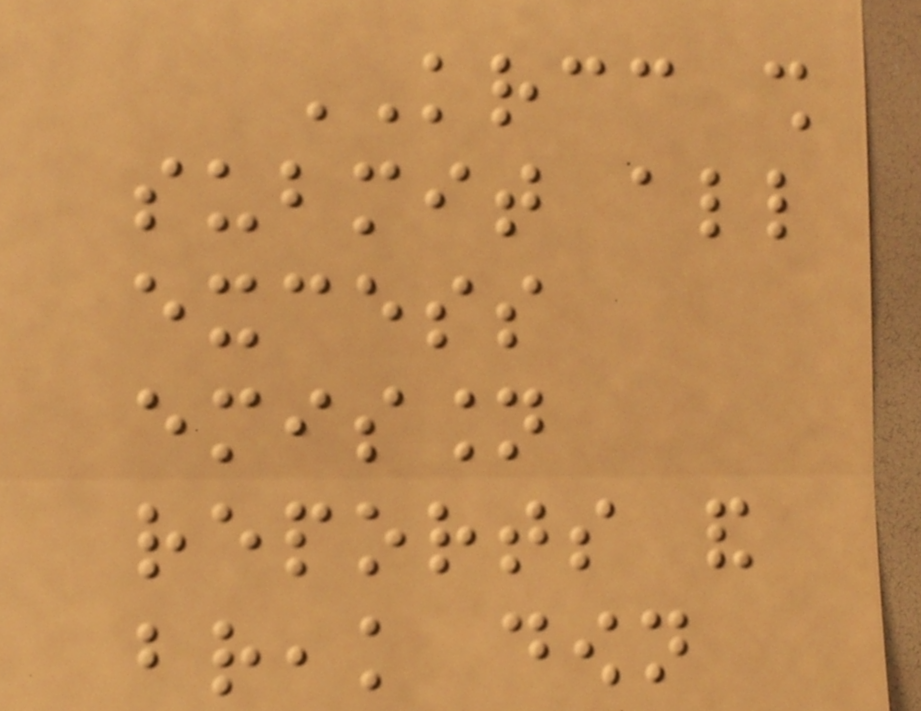KRCC shall
submit all
excess
emission
reports and
break down
